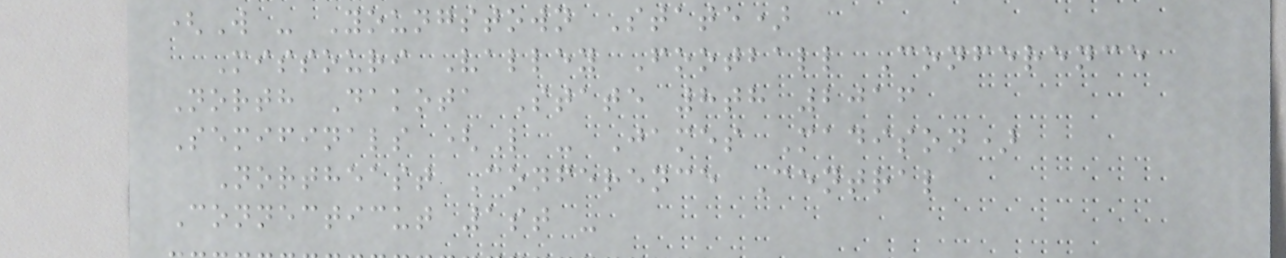(W - Youngstown State)
Missouri Valley Football Conference
North Dakota State 8th 2016
Semifinals (L - James Madison)
Northeast Conference Central
Connecticut 1st -
